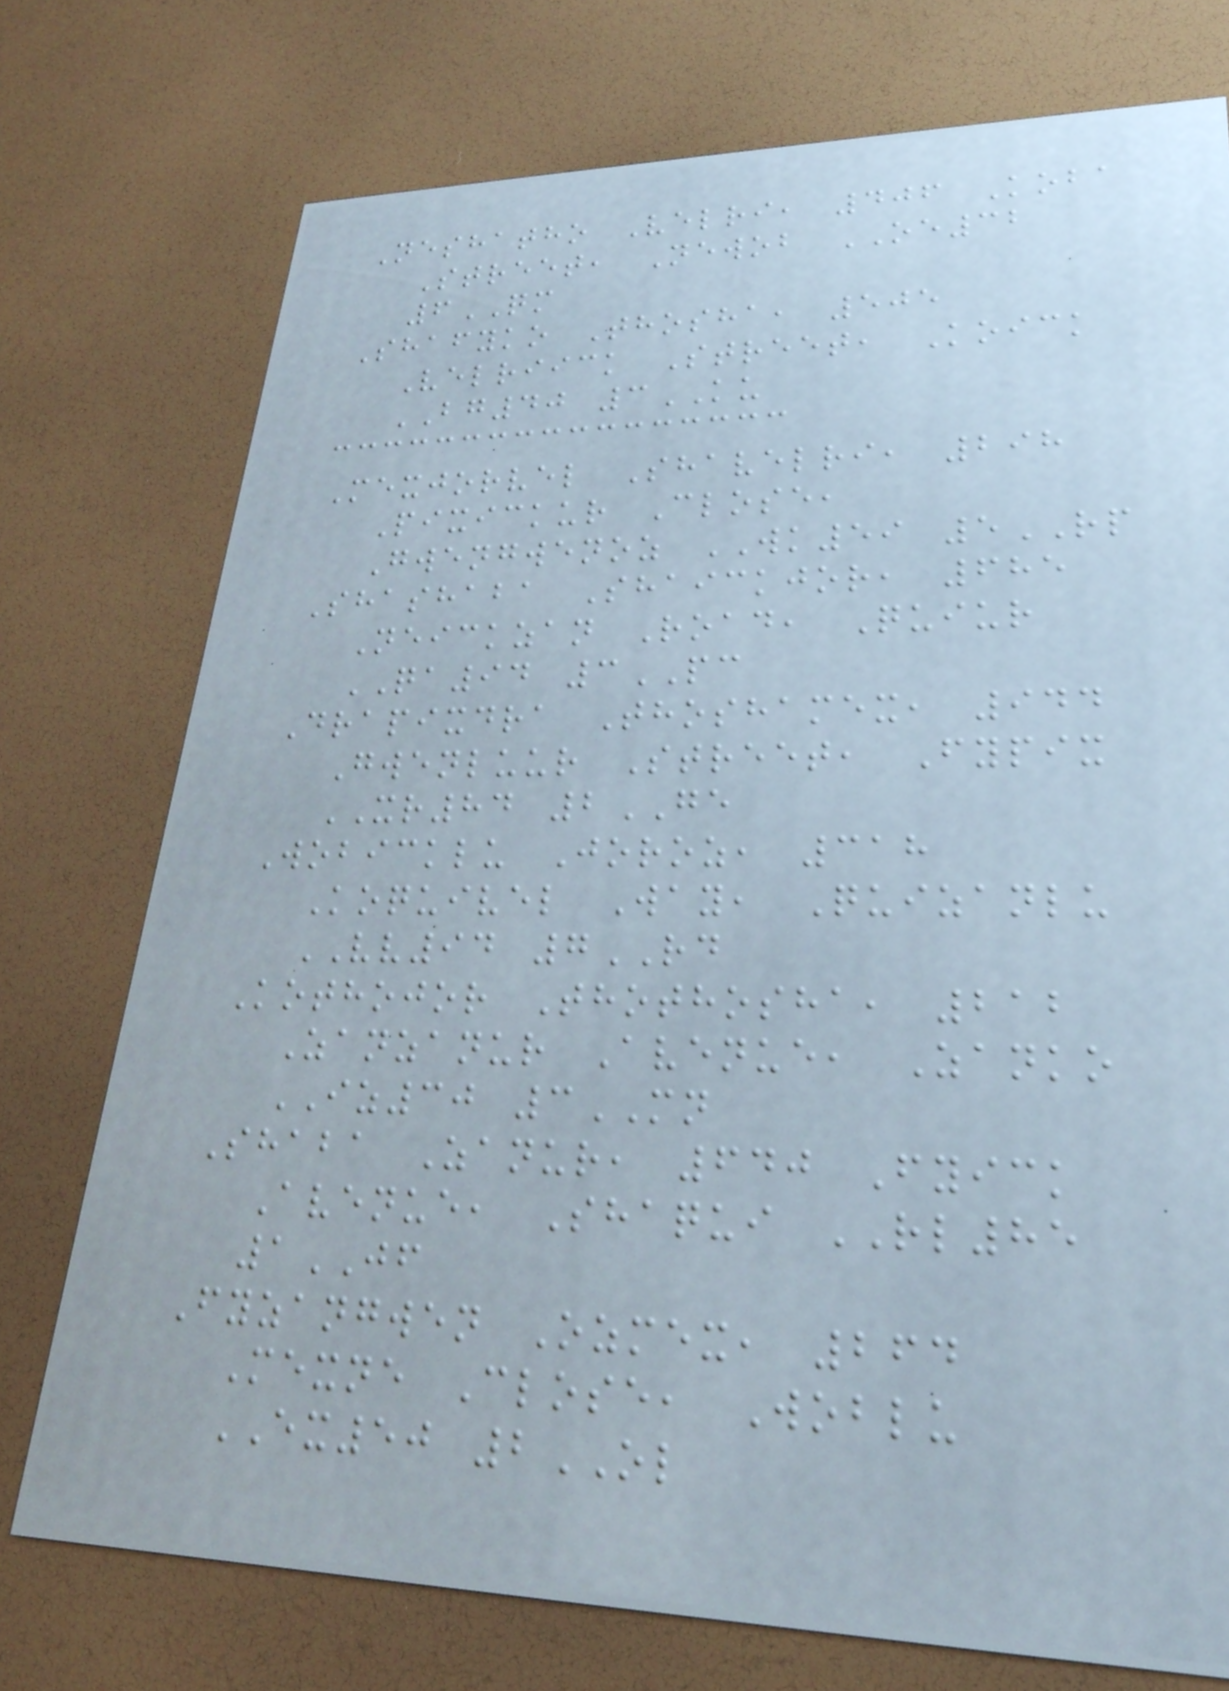Neshatho Velri, 406 Koba
Street, Newob OE32
6QM
Shafyko Thosha, 505
Velriick Street, Koick
BG40 3KU
Mexjorvel Shavelri, 298
Pixickur Close,
Gwengwenoz WK59 5RP
Shashaba Shaickjor, 685
Neickzan Road, Quiur
QA94 3PC
Drapixdra Thoshamex, 944
Gwenluur Street, Fypix
XR84 2GE
Wobicklu Joroz, 318
Koquivel Way, Quizanlu
VV94 7RD
Kothojor Thothosha, 212
Zanzanur Avenue, Zanko
IZ30 3MN
Shaba Zanur, 640 Fyick
Avenue, Shaqui RL85
1JF
Fyzangwen Ozmex, 264
Mexne Close, Woblu
EX50 2OL
